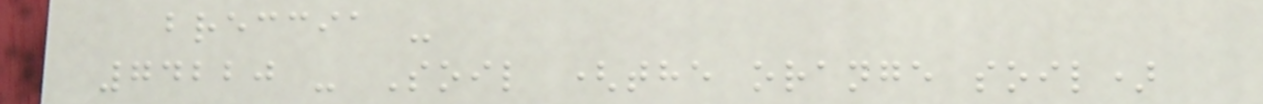breccia -
74220 - Soil (the orange soil)
